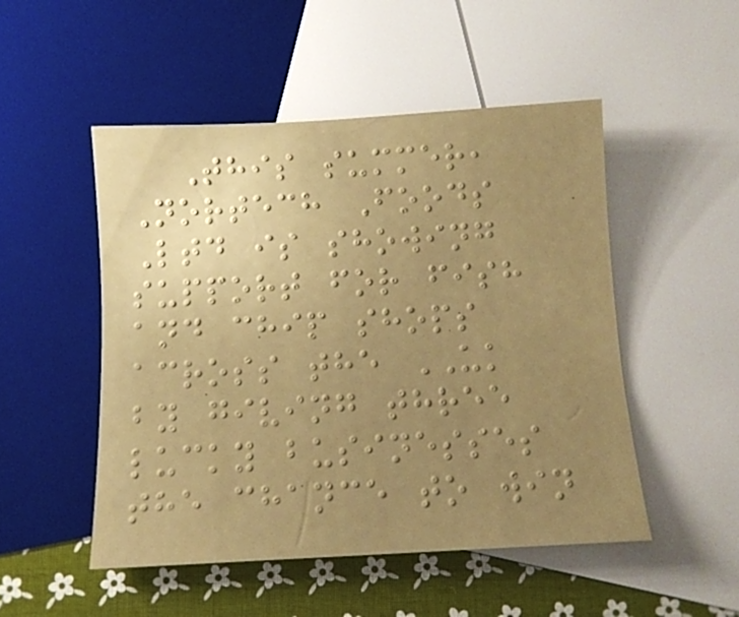This summer,
Nortech Foods
Ltd is showing
support for fish
and chip shops
across the UK
by giving three
lucky businesses
the chance to win
